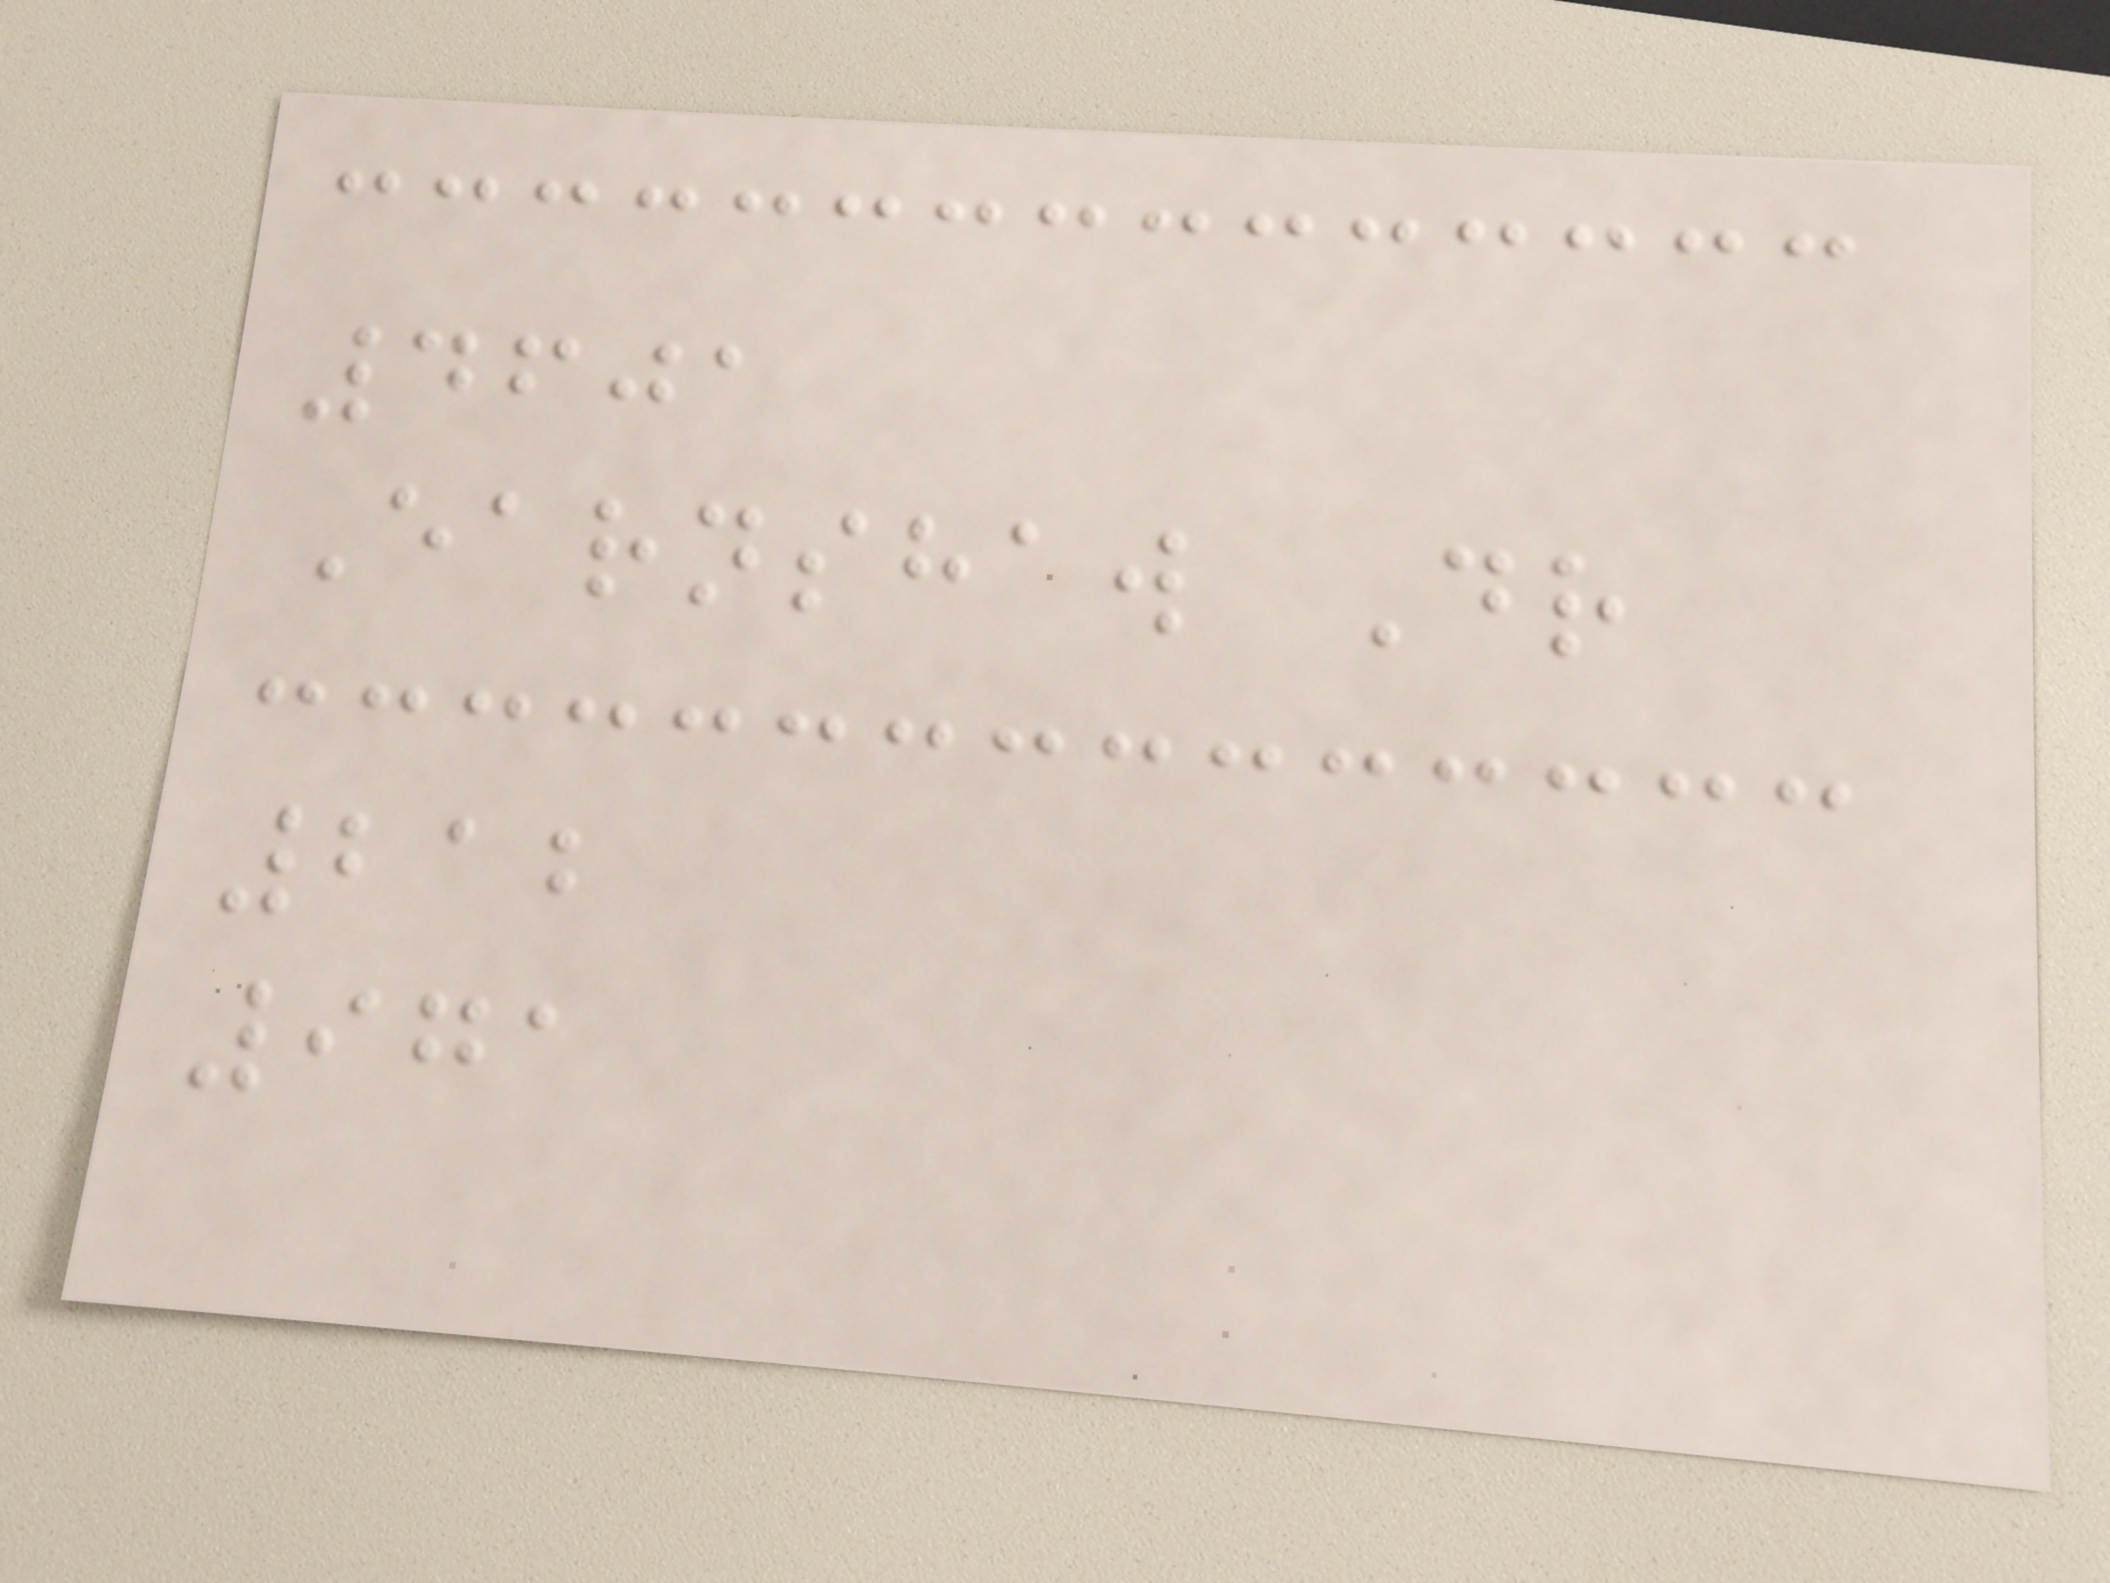4601
Earnshaw Dr
212
971
